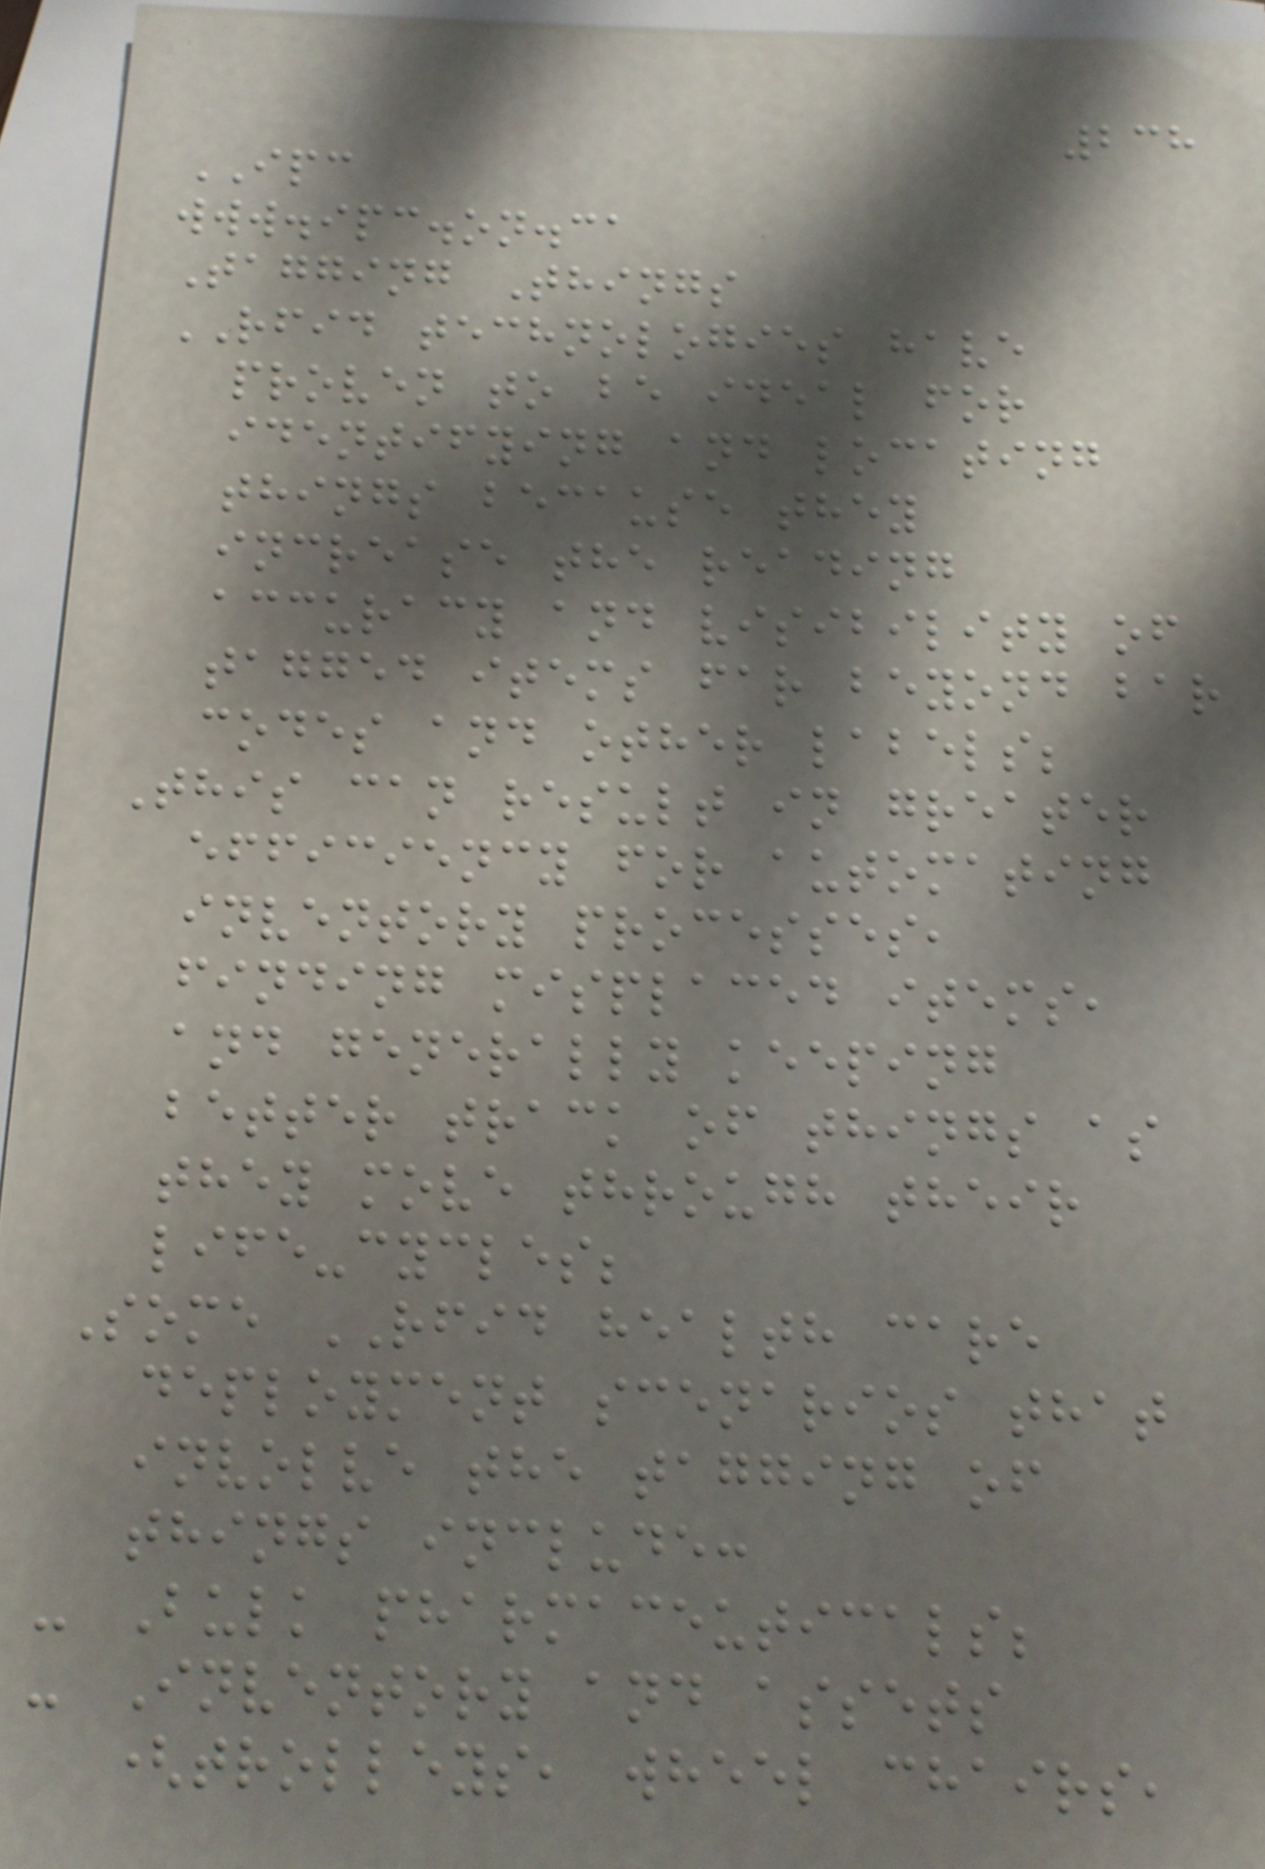238
IPC
www.ipc.on.ca
Tagging Things
RFID technologies have
proven to be ideal for
identifying and locating
things because they
increase the reading
accuracy and visibility of
tagged items far beyond bar
codes and other labels;
This can result in greater
efficiency for automating
inventory processes,
finding misplaced items,
and generally keeping
better track of things as
they move through their
life-cycles;
Some RFID health care
deployment scenarios that
involve the tagging of
things include:
- Bulk pharmaceuticals;
- Inventory and assets
(trolleys, wheel chairs,
